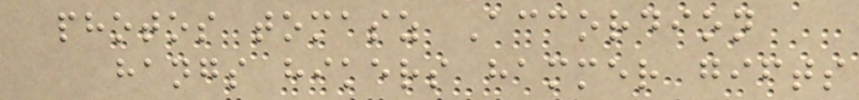photos tomasz Accordion
hangs hikers hammer gifts
